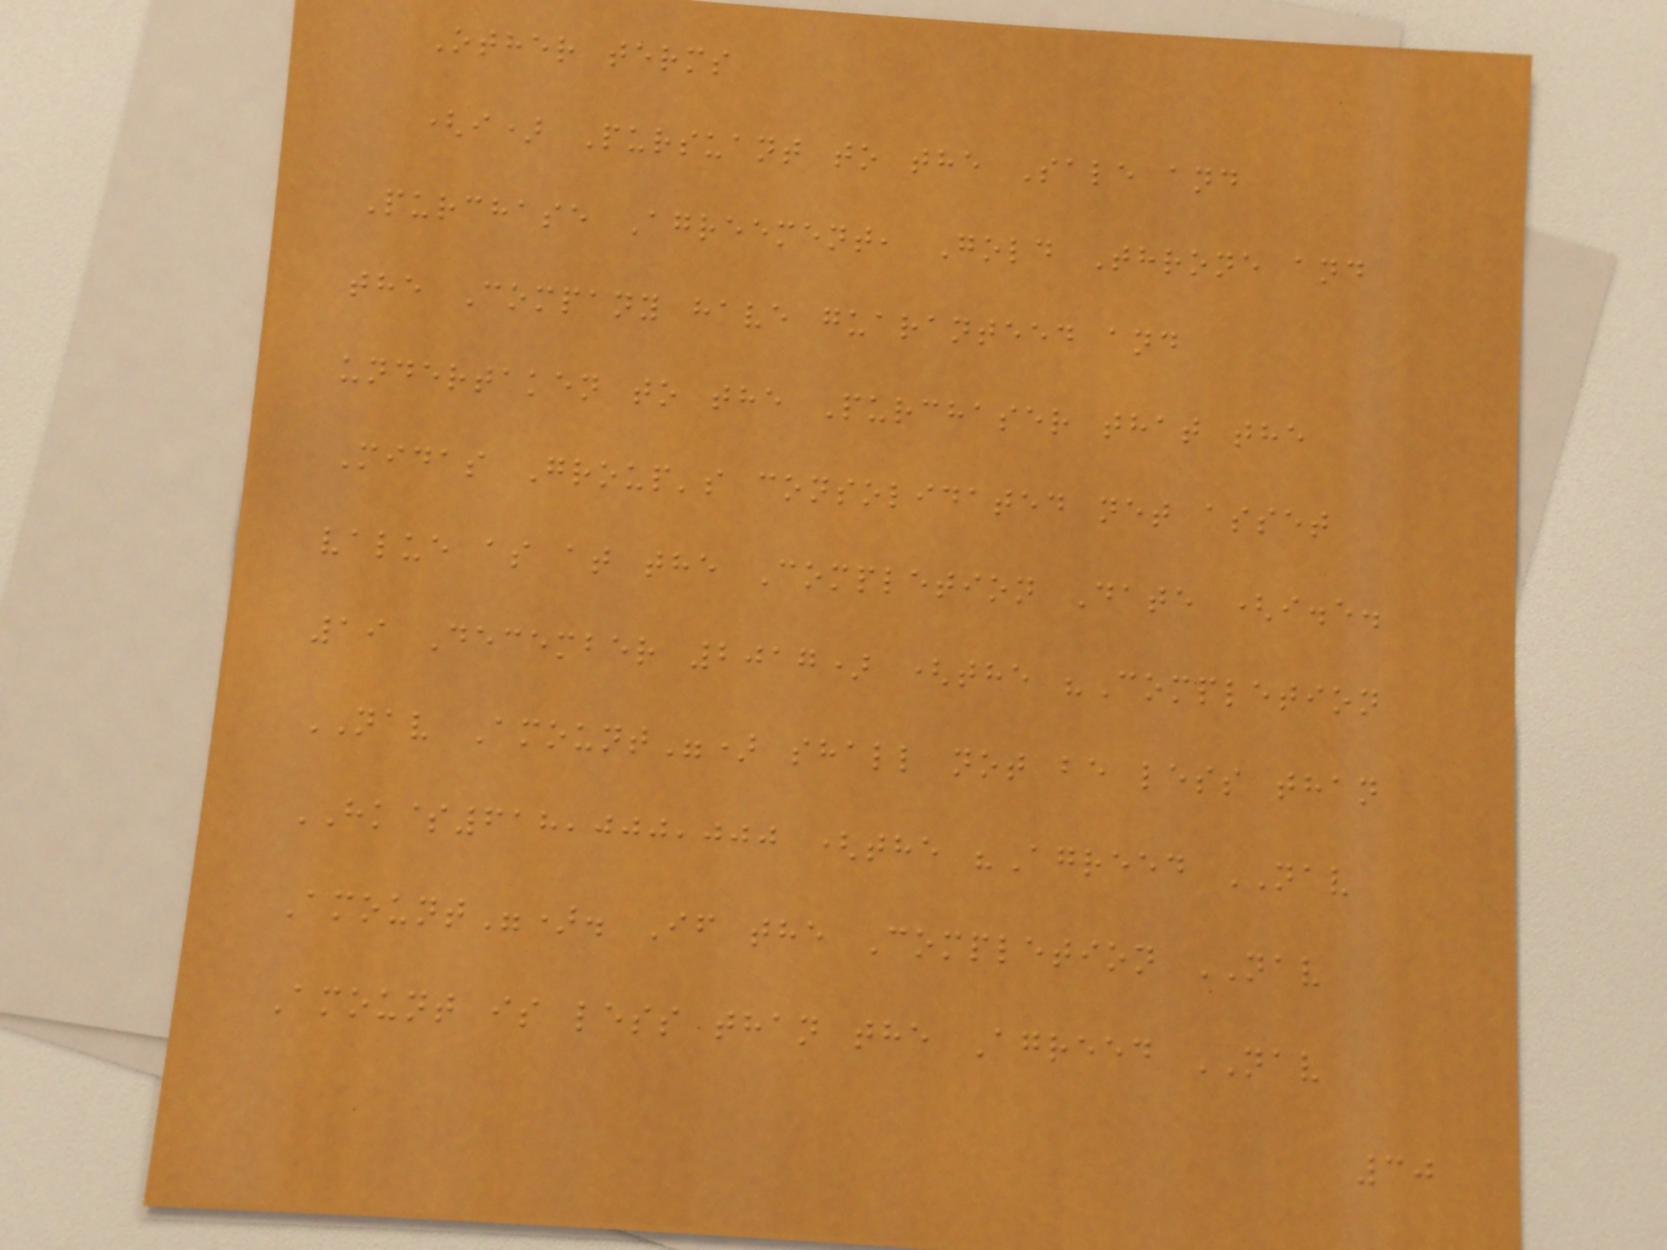Other terms
(i) Pursuant to the Sale and
Purchase Agreement, Gold Throne and
the Company have guaranteed and
undertaken to the Purchaser that the
Midas Group's consolidated net asset
value as at the Completion Date (i.e.
19 December 2017) (the "Completion
NAV Amount") shall not be less than
HK$618,000,000 (the "Agreed NAV
Amount"). If the Completion NAV
Amount is less than the Agreed NAV
30
